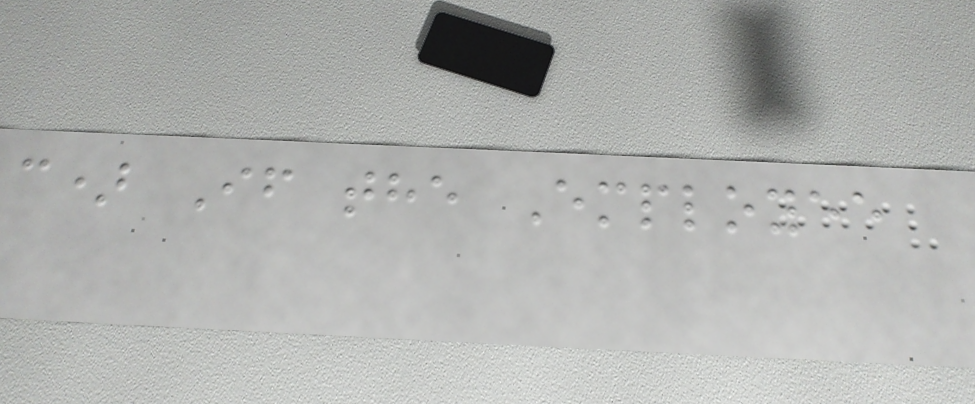c) If the Employee
